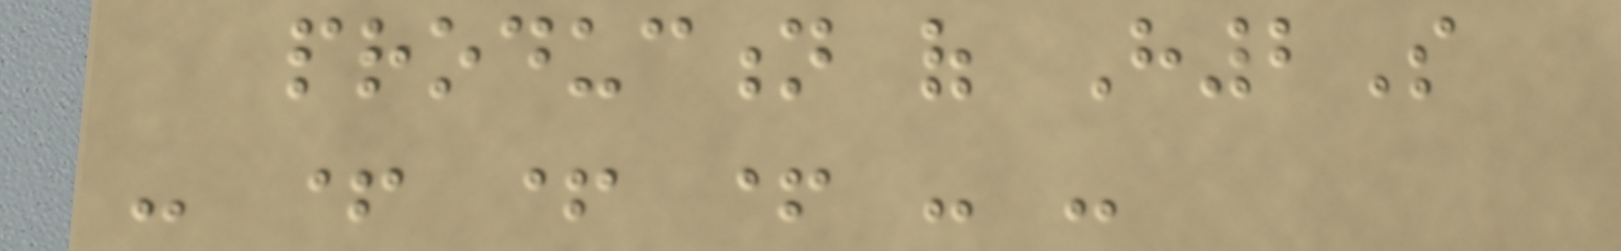production of H2S
- + + + - -
